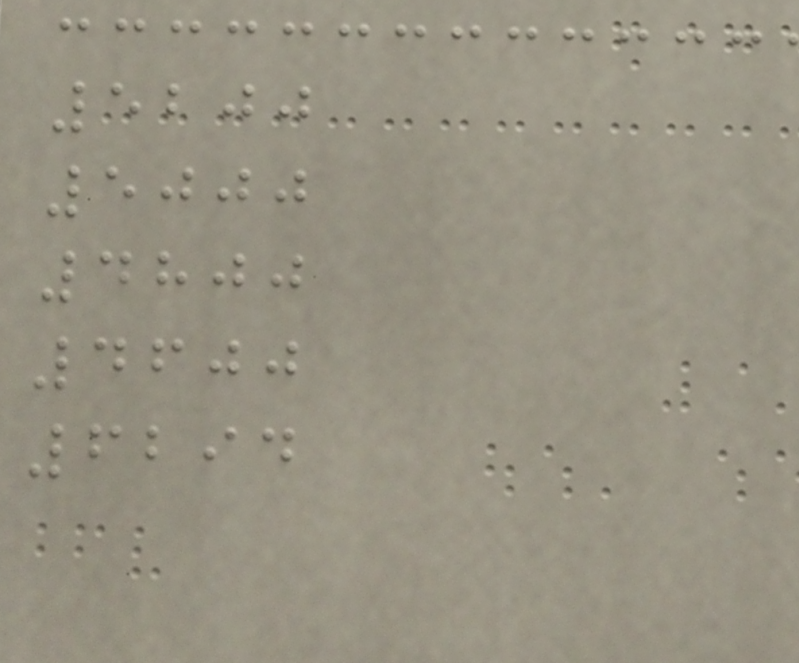5200
5000
4800
4600
6294
